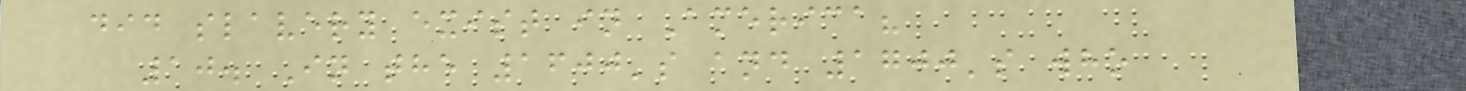did slavery exist in America?
10. In the 1600's and 1700's who
